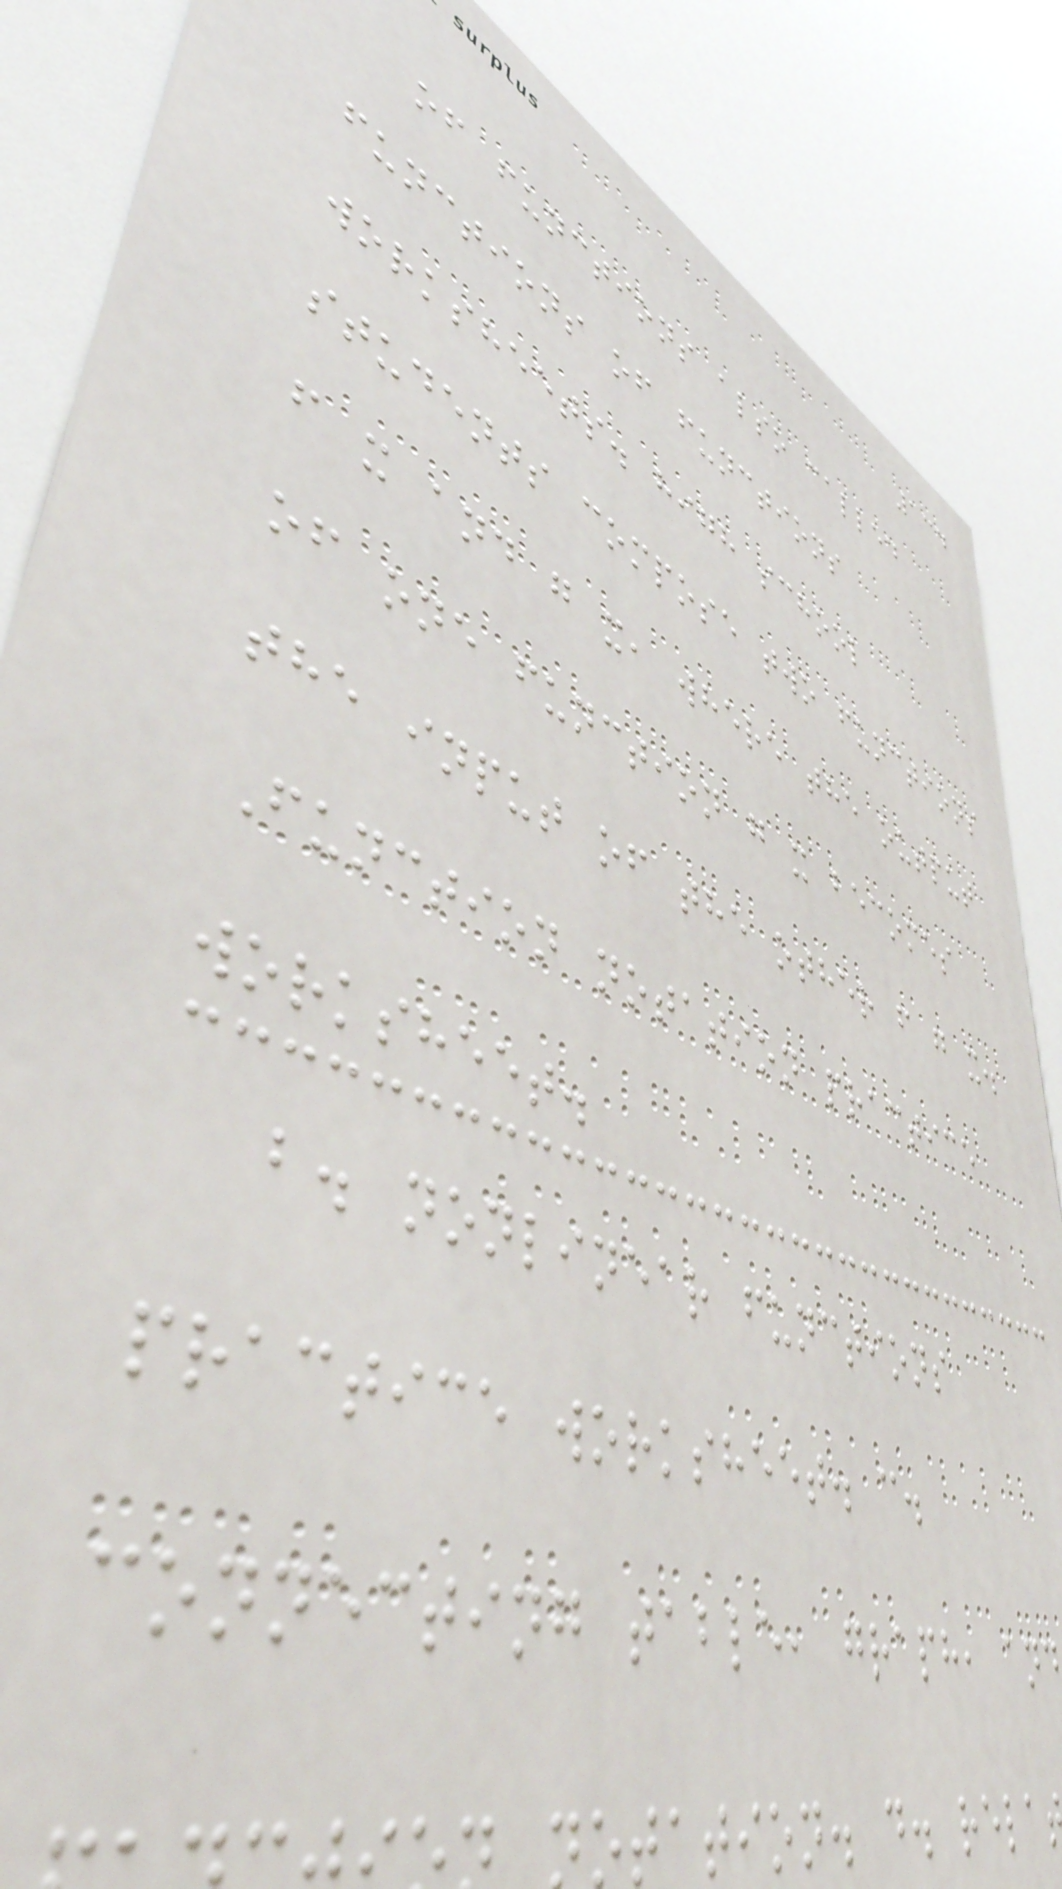134
of functions also called
functions of functions
worksheets. high school
students compose two functions
f x and g x, where the output
of one function g x becomes
the input of the other f g x.
Function notation practice
worksheet.
b. nonlinear functions
practice worksheet. c.
connecting table, graph, an
otation. d. rela
